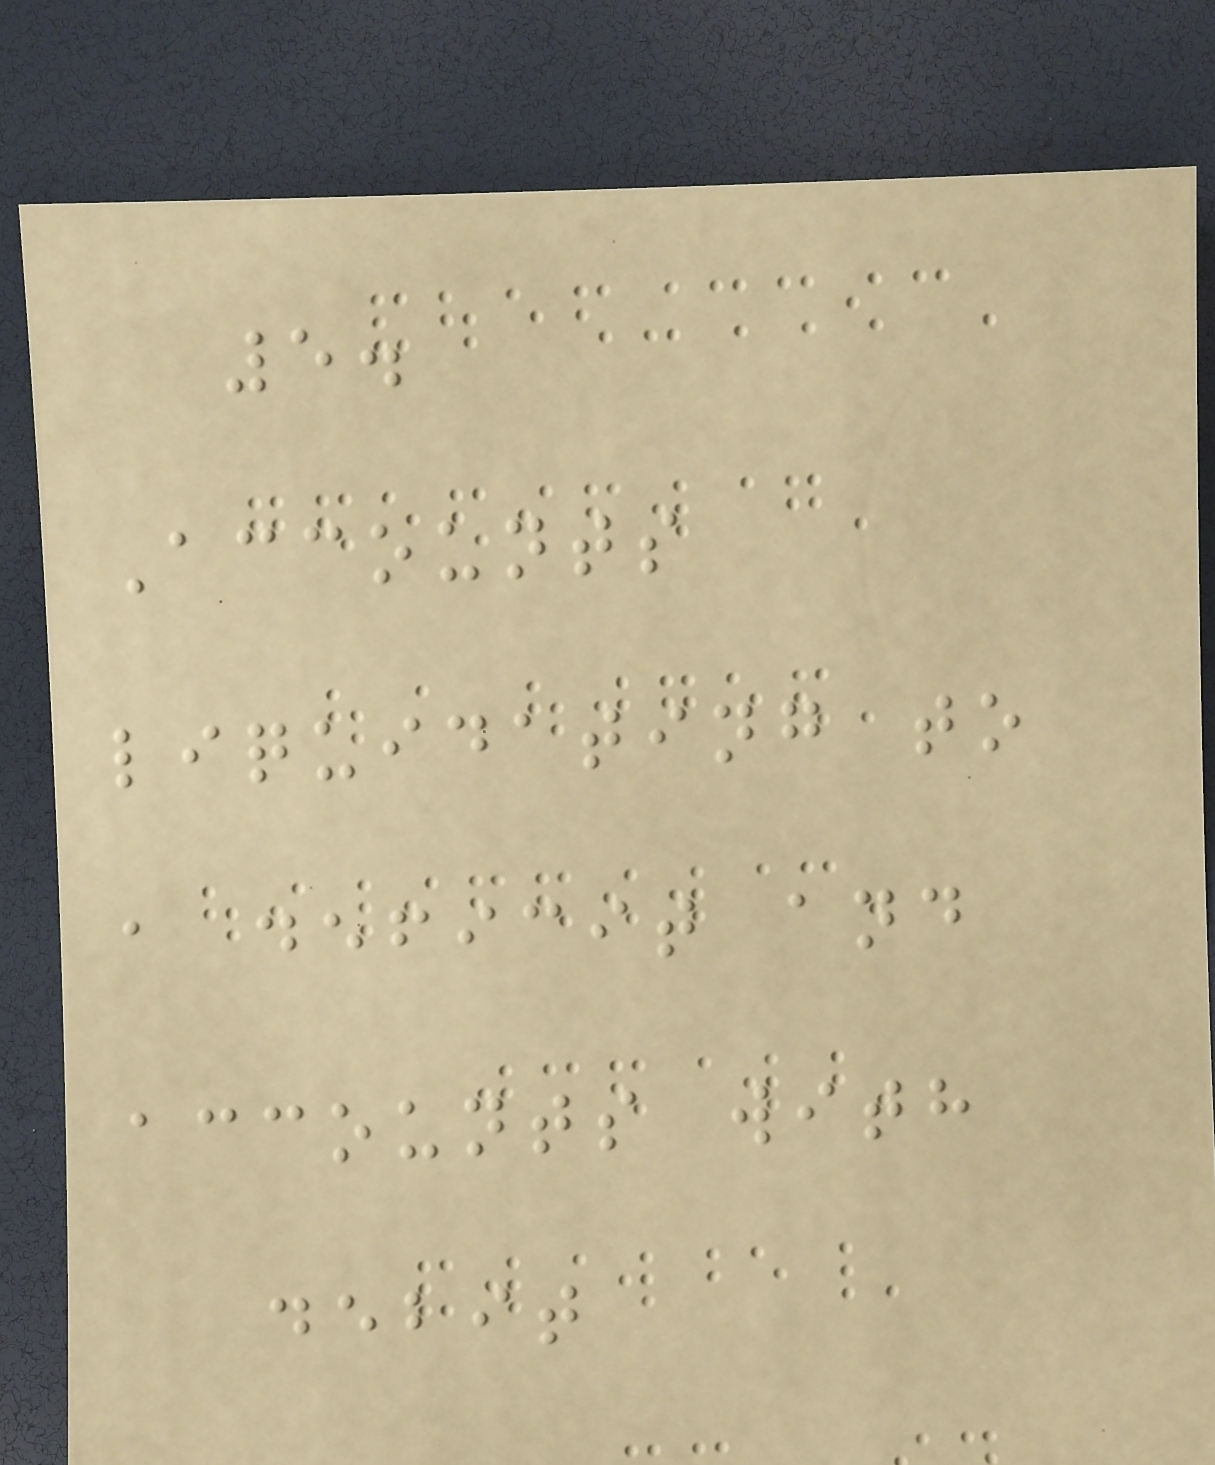5.
Accounts
liquidating to
a deficit and
accounts with
debit
